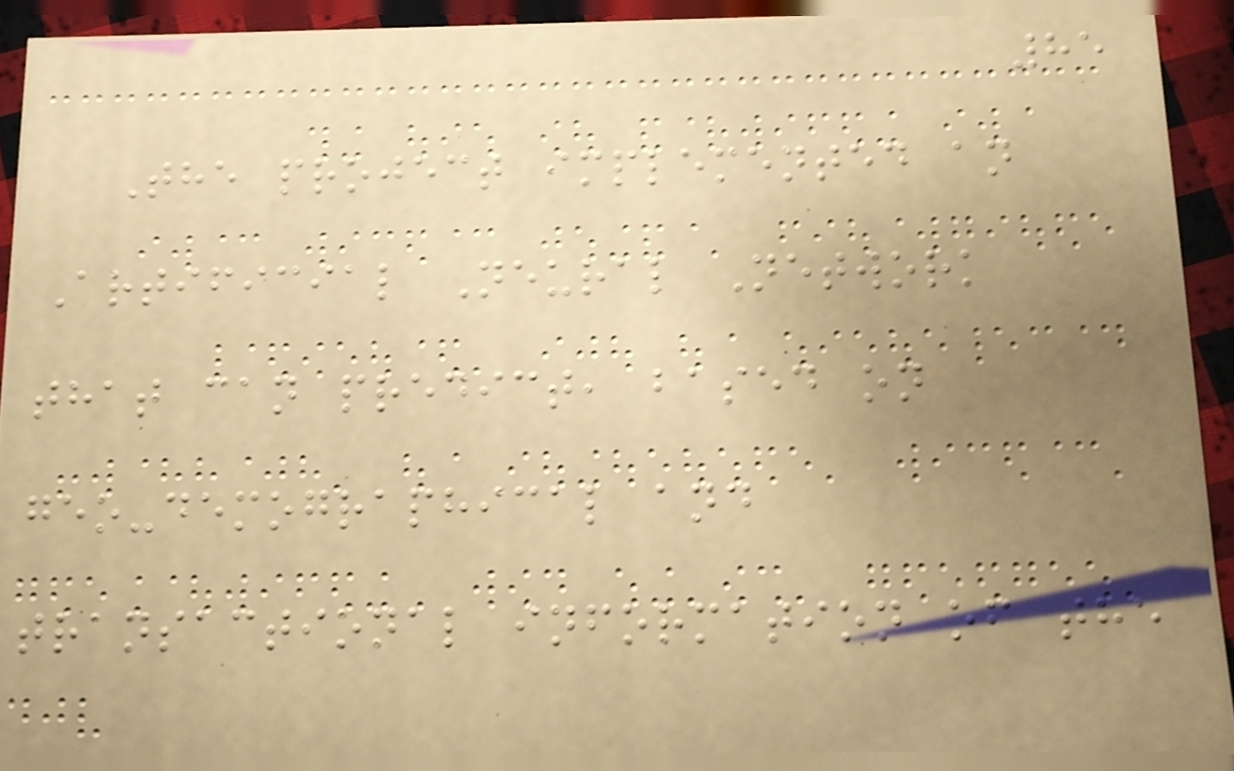85
The project implemented an
Artificial Neural Network
that can predict, based on
geo-demographical and
transactional information of the
